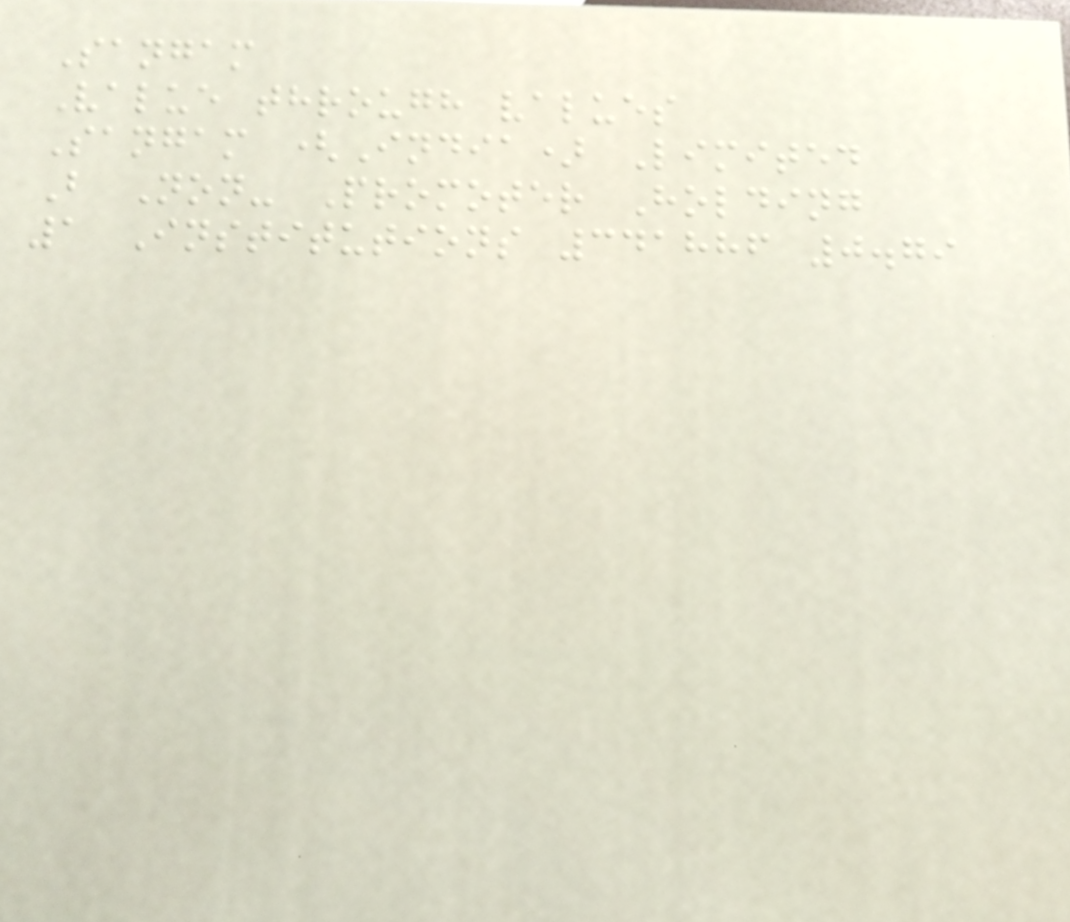Sangam
Value through values
Sangam (India) Limited
B Non- Promoter Holding
1 Institutions 341886 0.79
